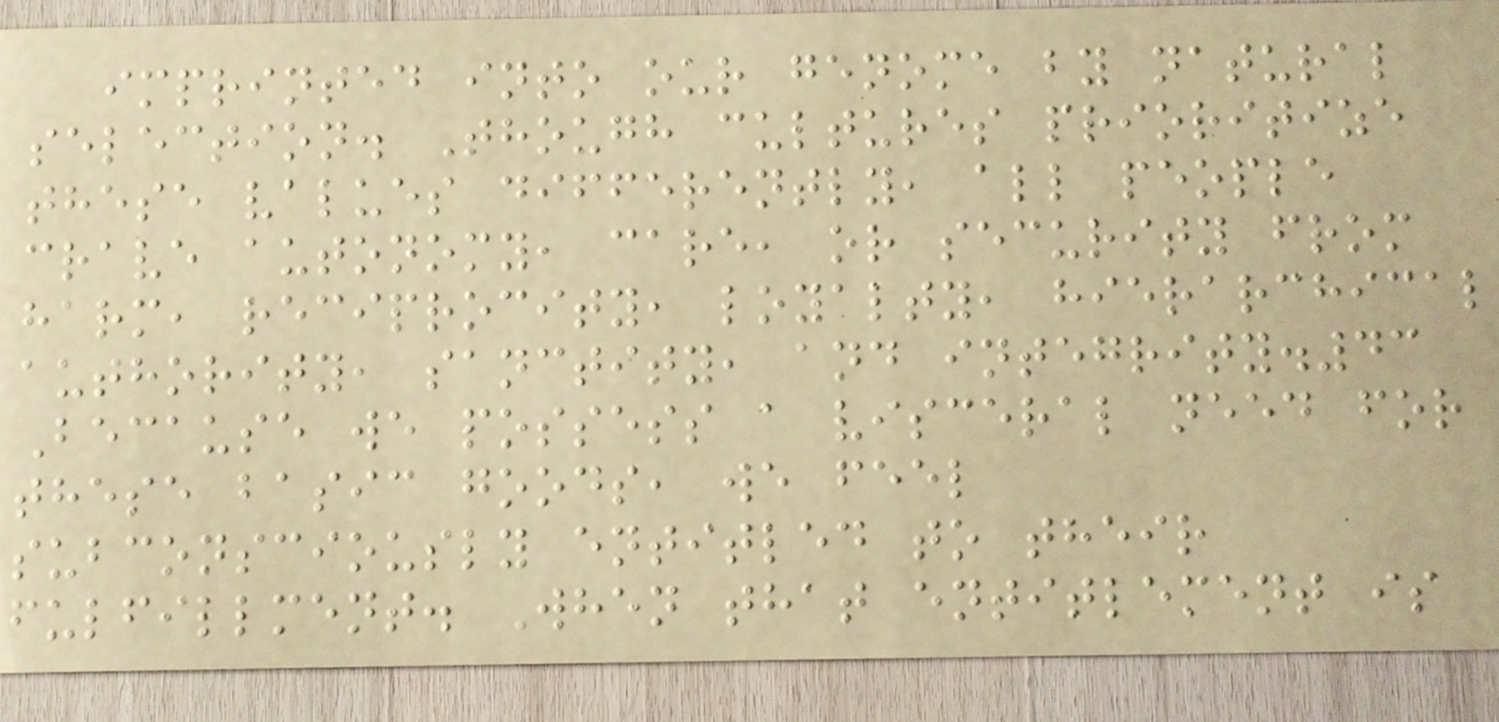imprinted into our genome by natural
selection. Though cultures prioritize
these values differently, all people
crave autonomy, care, or security from
harm, reciprocity, loyalty, hierarchical
authority, sanctity, and integrity.43
Because we possess a visceral need for
these basic goods, we feel
subconsciously entitled to their
fulfillment. When that entitlement is
